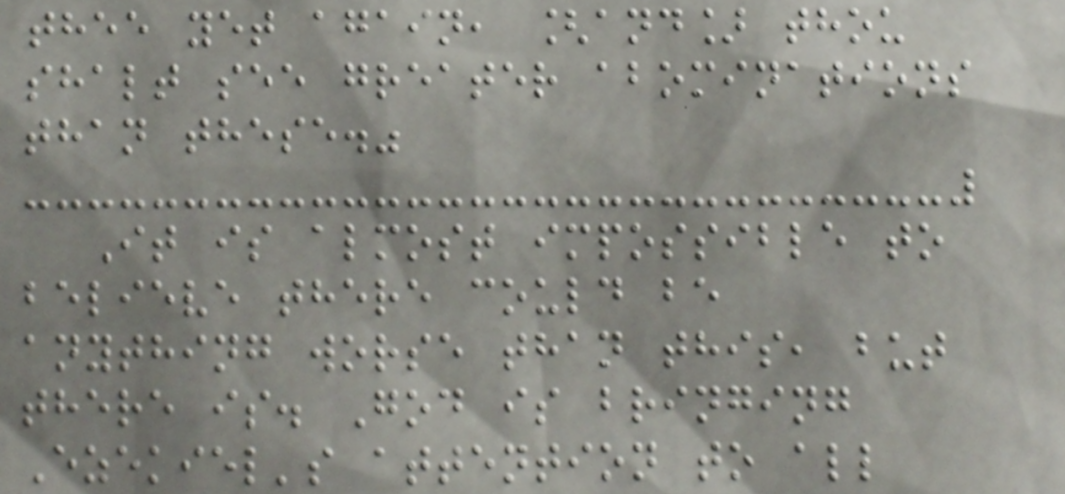thee yet again, [and] thou
shalt see greater abominations
than these."
It is almost impossible to
believe there could be
anything worse than this, but
there is. God is bringing
Ezekiel's attention to all
